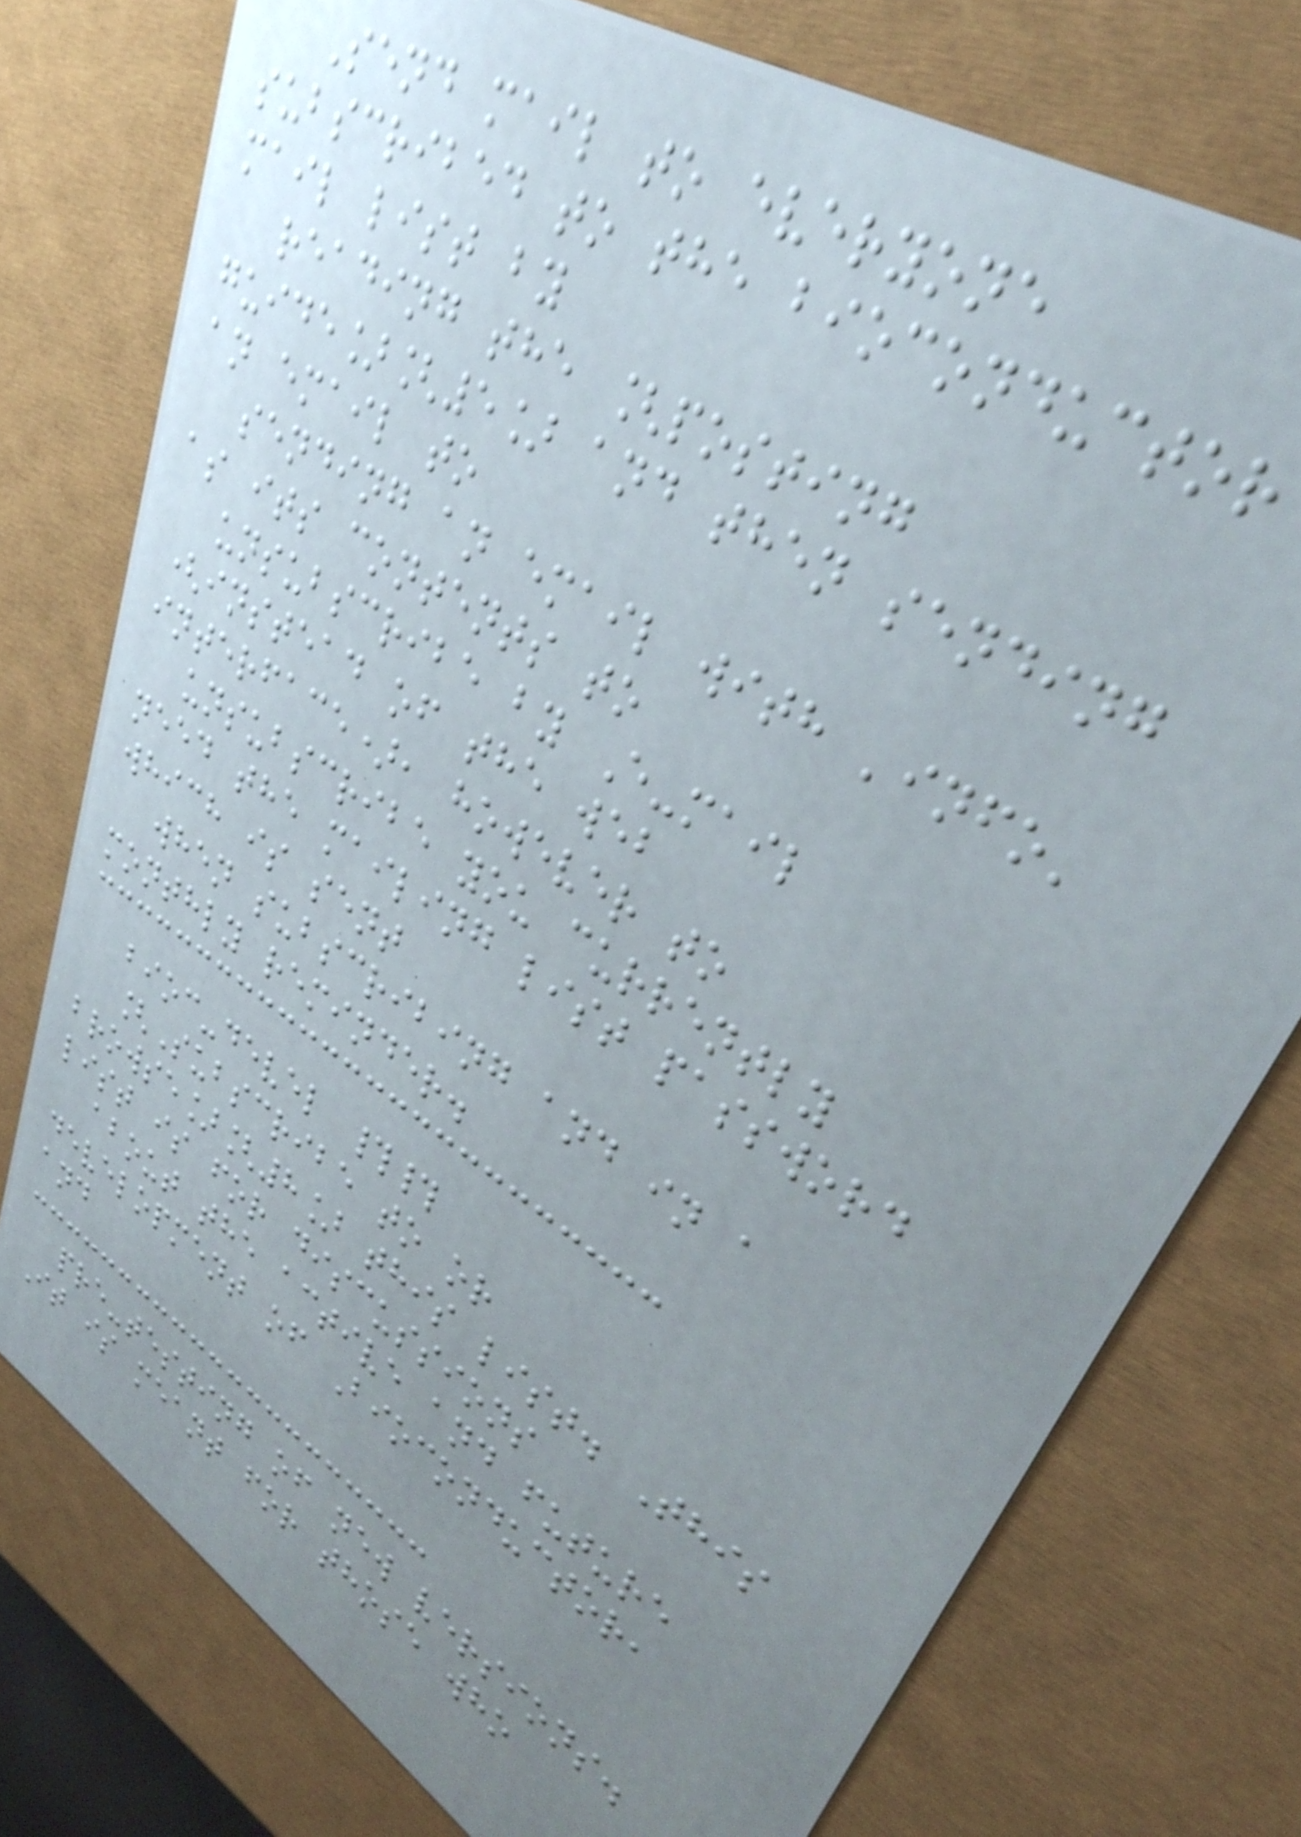Send mail to everyone
subscribed to the bioconductor
mail list by
reading the [posting
guide][5] and then sending
an email to
sending an email with 'info'
as its contents to
unsubscribe by E-mail
(instead of the web
interface), however to
unsubscribe you currently
need the mailing list password
which is sent
when subscribing and in a
monthly reminder.
bioc-devel ##
[Subscribe to or
browse][8] this list. This
list is for discussions
about the active and future
development of Bioconductor,
and
pre-testing of new versions.
It is meant for those who
